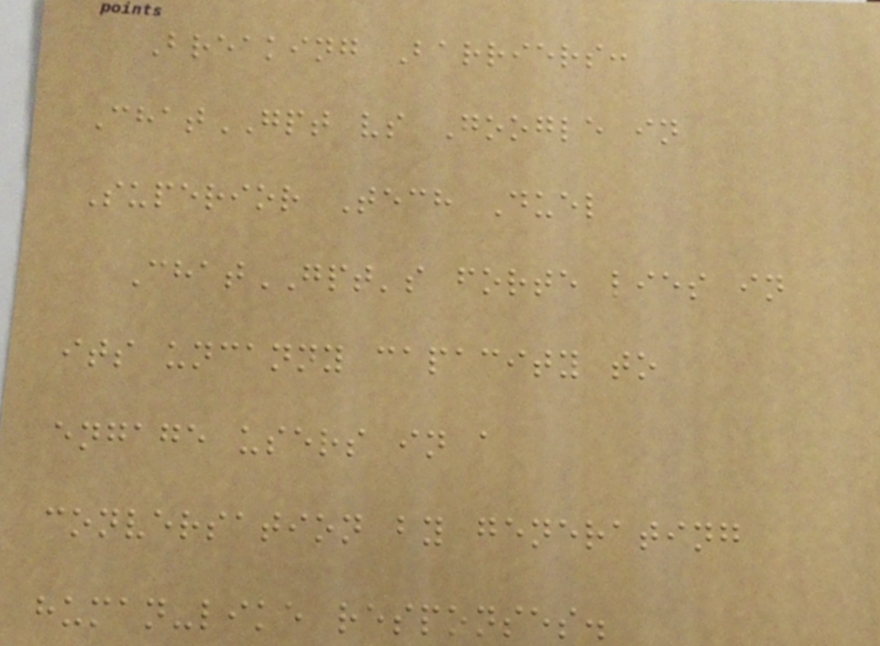Breaking Barriers:
ChatGPT vs Google in
Superior Tech Duel
ChatGPT's forte lies in
its uncanny capacity to
engage users in a
conversation by generating
human-like responses.
